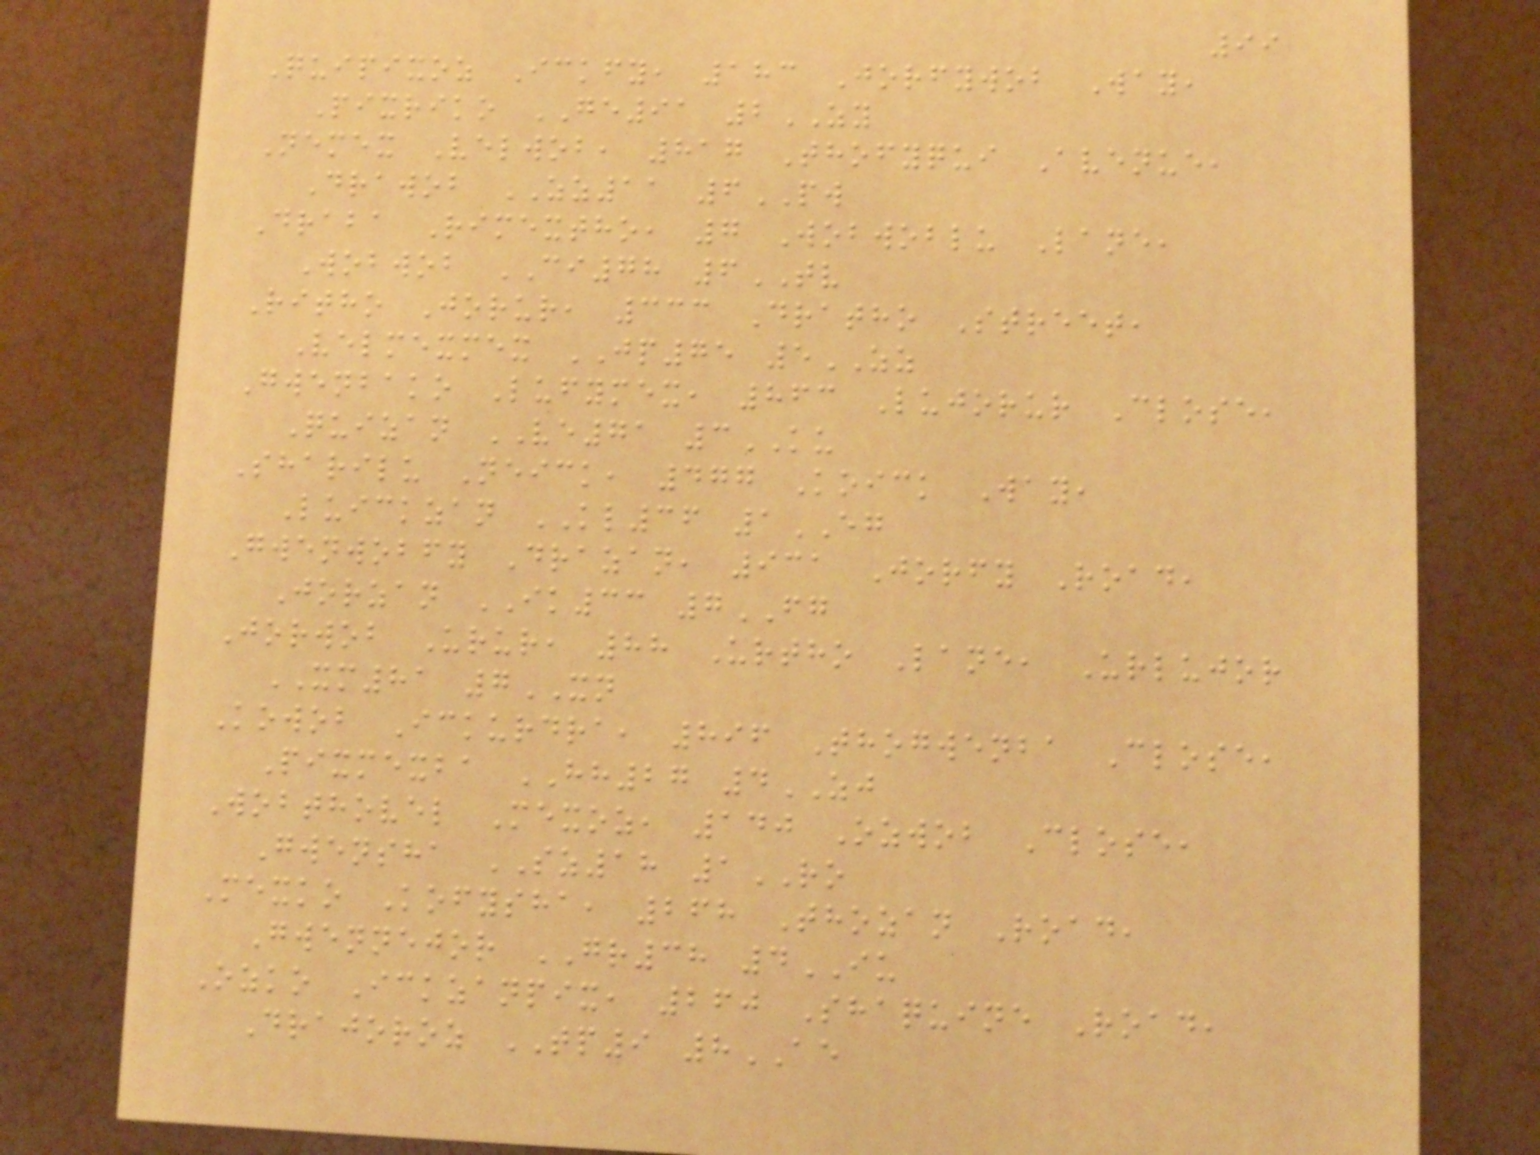99
Quipixoz Ickfy, 183 Jorfywob Way,
Pixriko GE91 2ZY
Nemex Velwob, 817 Thofyqui Avenue,
Drawob ZZ11 6PW
Draba Rimextho, 7 Wobwoblu Lane,
Wobwob CI78 6TV
Ritho Jorur, 333 Dratho Street,
Velmexmex JP75 5ZZ
Gwenbako Lufymex, 863 Lujorur Close,
Quizan VE71 3KU
Sharilu Neick, 477 Koick Way,
Luickzan KL36 1EG
Gwenwobfy Drazan, 931 Jorfy Road,
Jorzan IK33 7FG
Jorwob Urur, 88 Urtho Lane, Urlujor
XM81 7XN
Kowob Ickurdra, 896 Thogwenba Close,
Pixmexba HH27 4ZJ
Wobthovel Mexoz, 140 Ozwob Close,
Gwensha SZ18 1RO
Mexko Kofysha, 268 Thozan Road,
Gwennejor GR38 4IU
Ozko Ickzanpix, 260 Shaquine Road,
Drajoroz TP9 8AE
